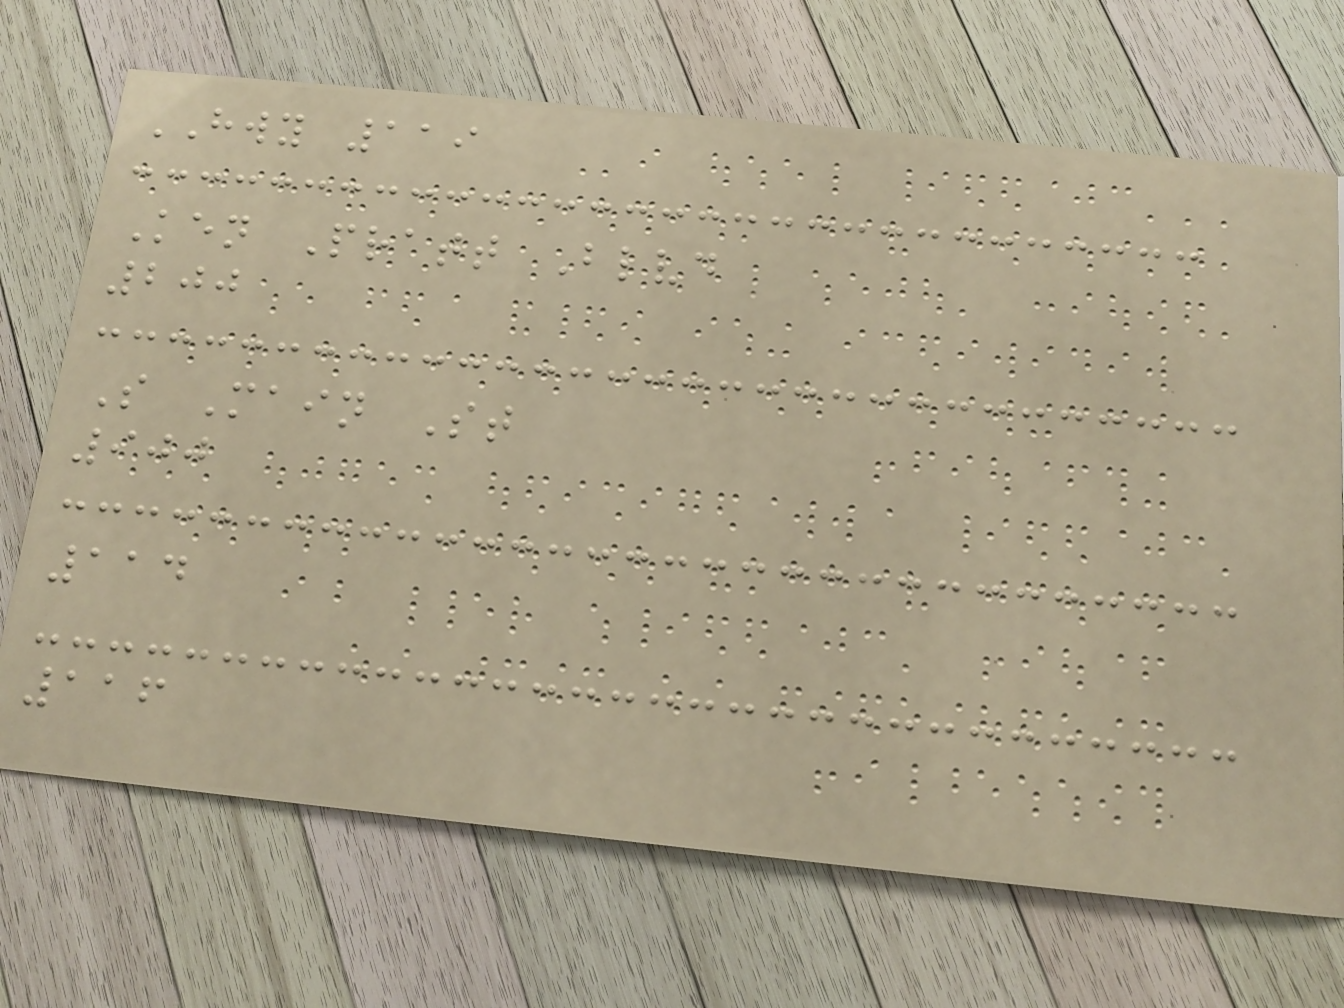HWY 119
Ken Pratt Blvd
200
S Main St
900
114
116
